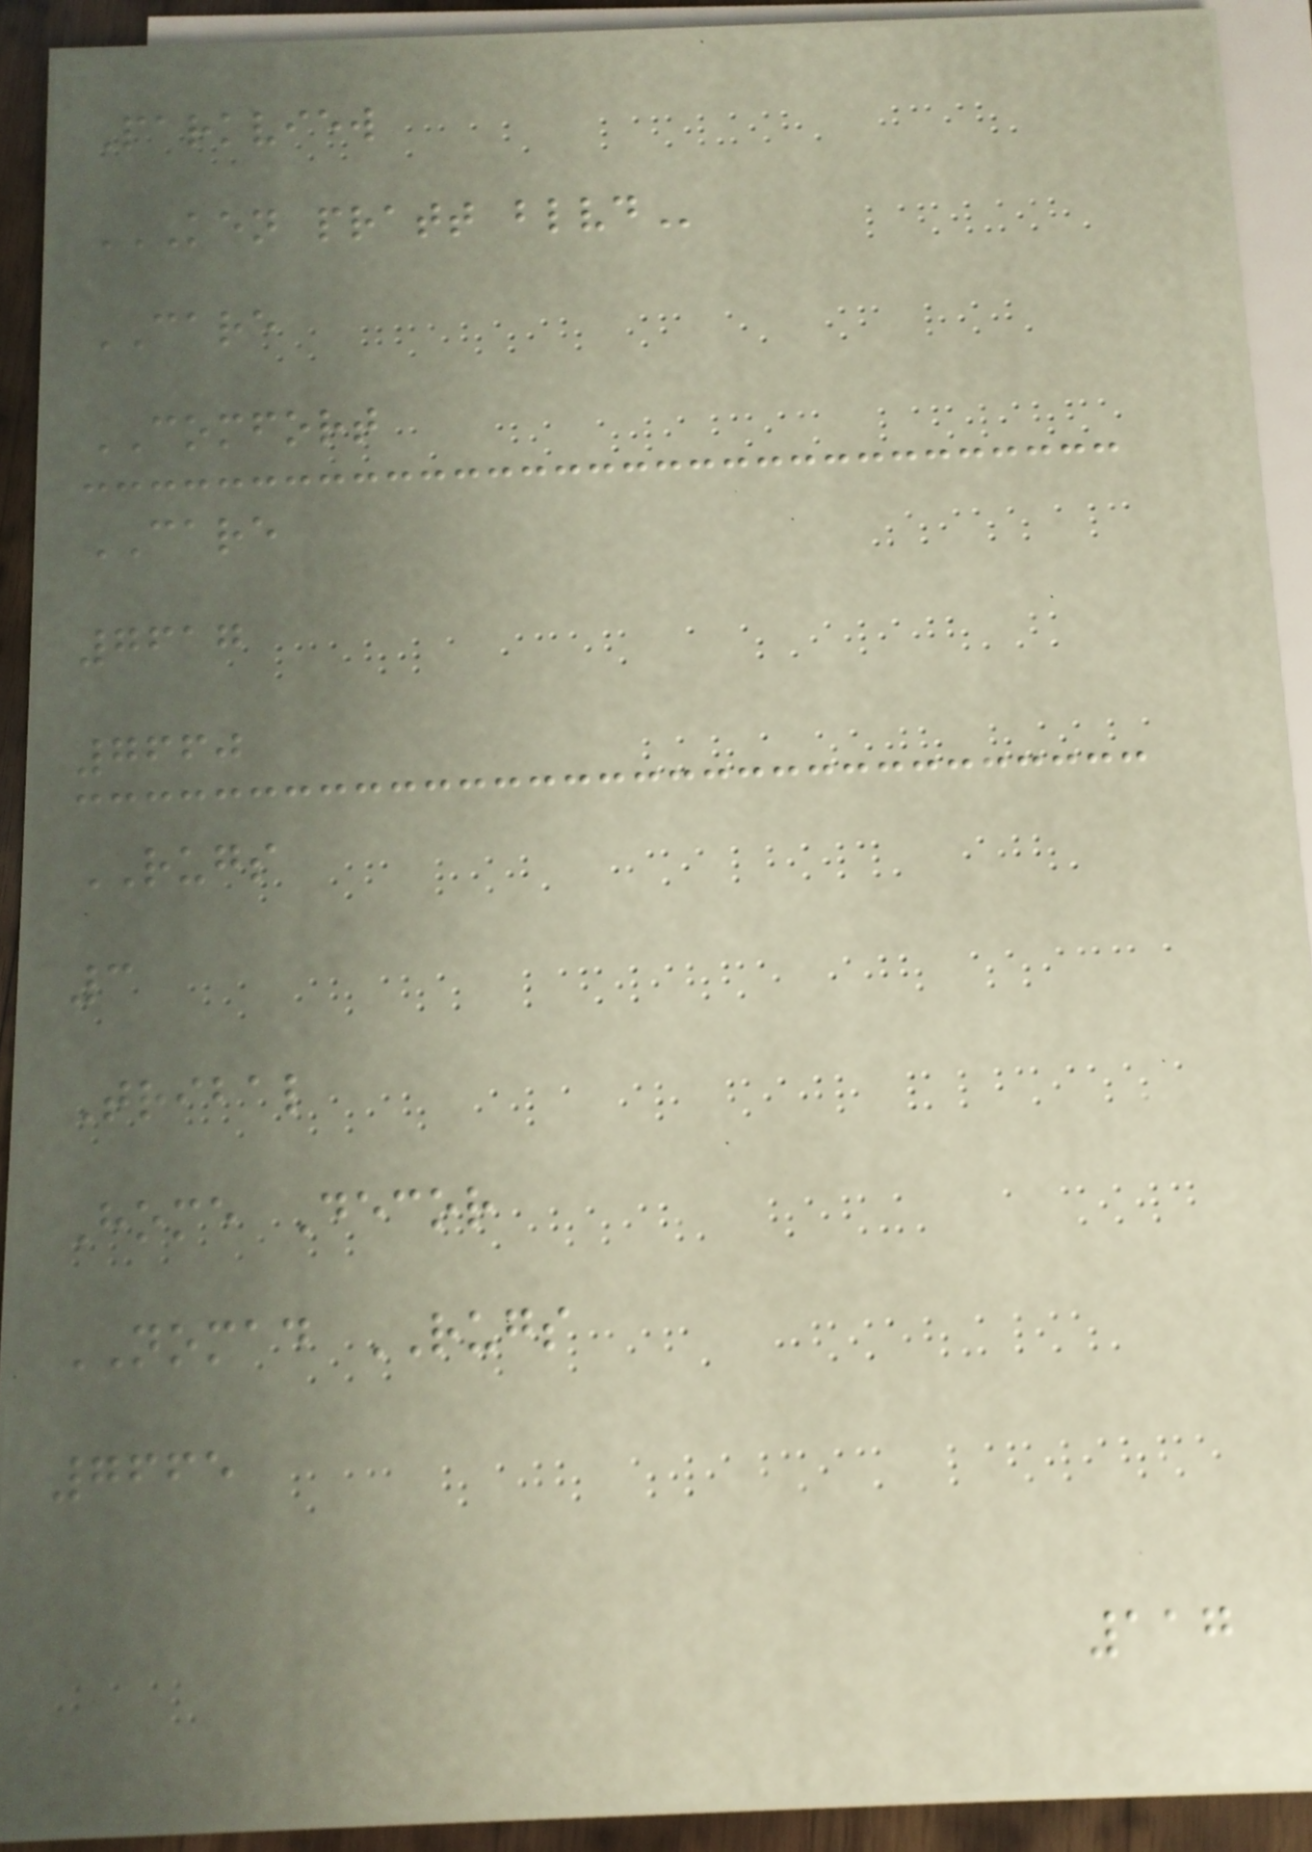Parkview
KEN PRATT BLVD
CARE
COMFORT
CARE
7617
7660
RUGS
3
Tribal
Home Decor
NOMAD RUGS
7665
117
